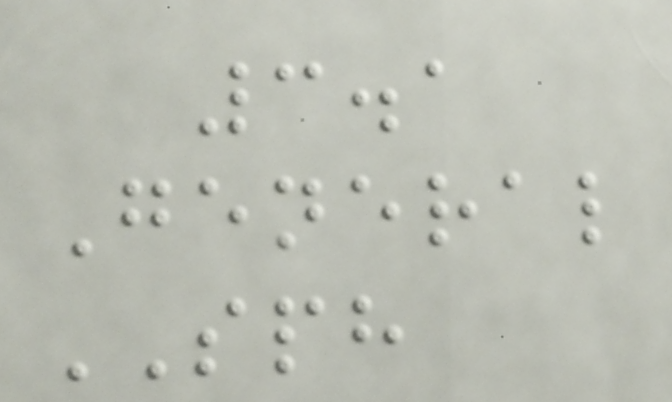3.1
General
SPH
